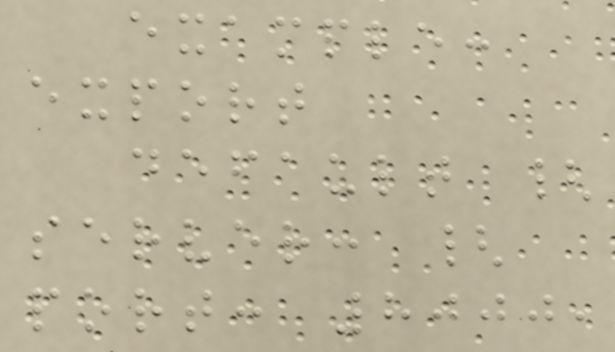example:
export
default {
server: {
port: 8000,
